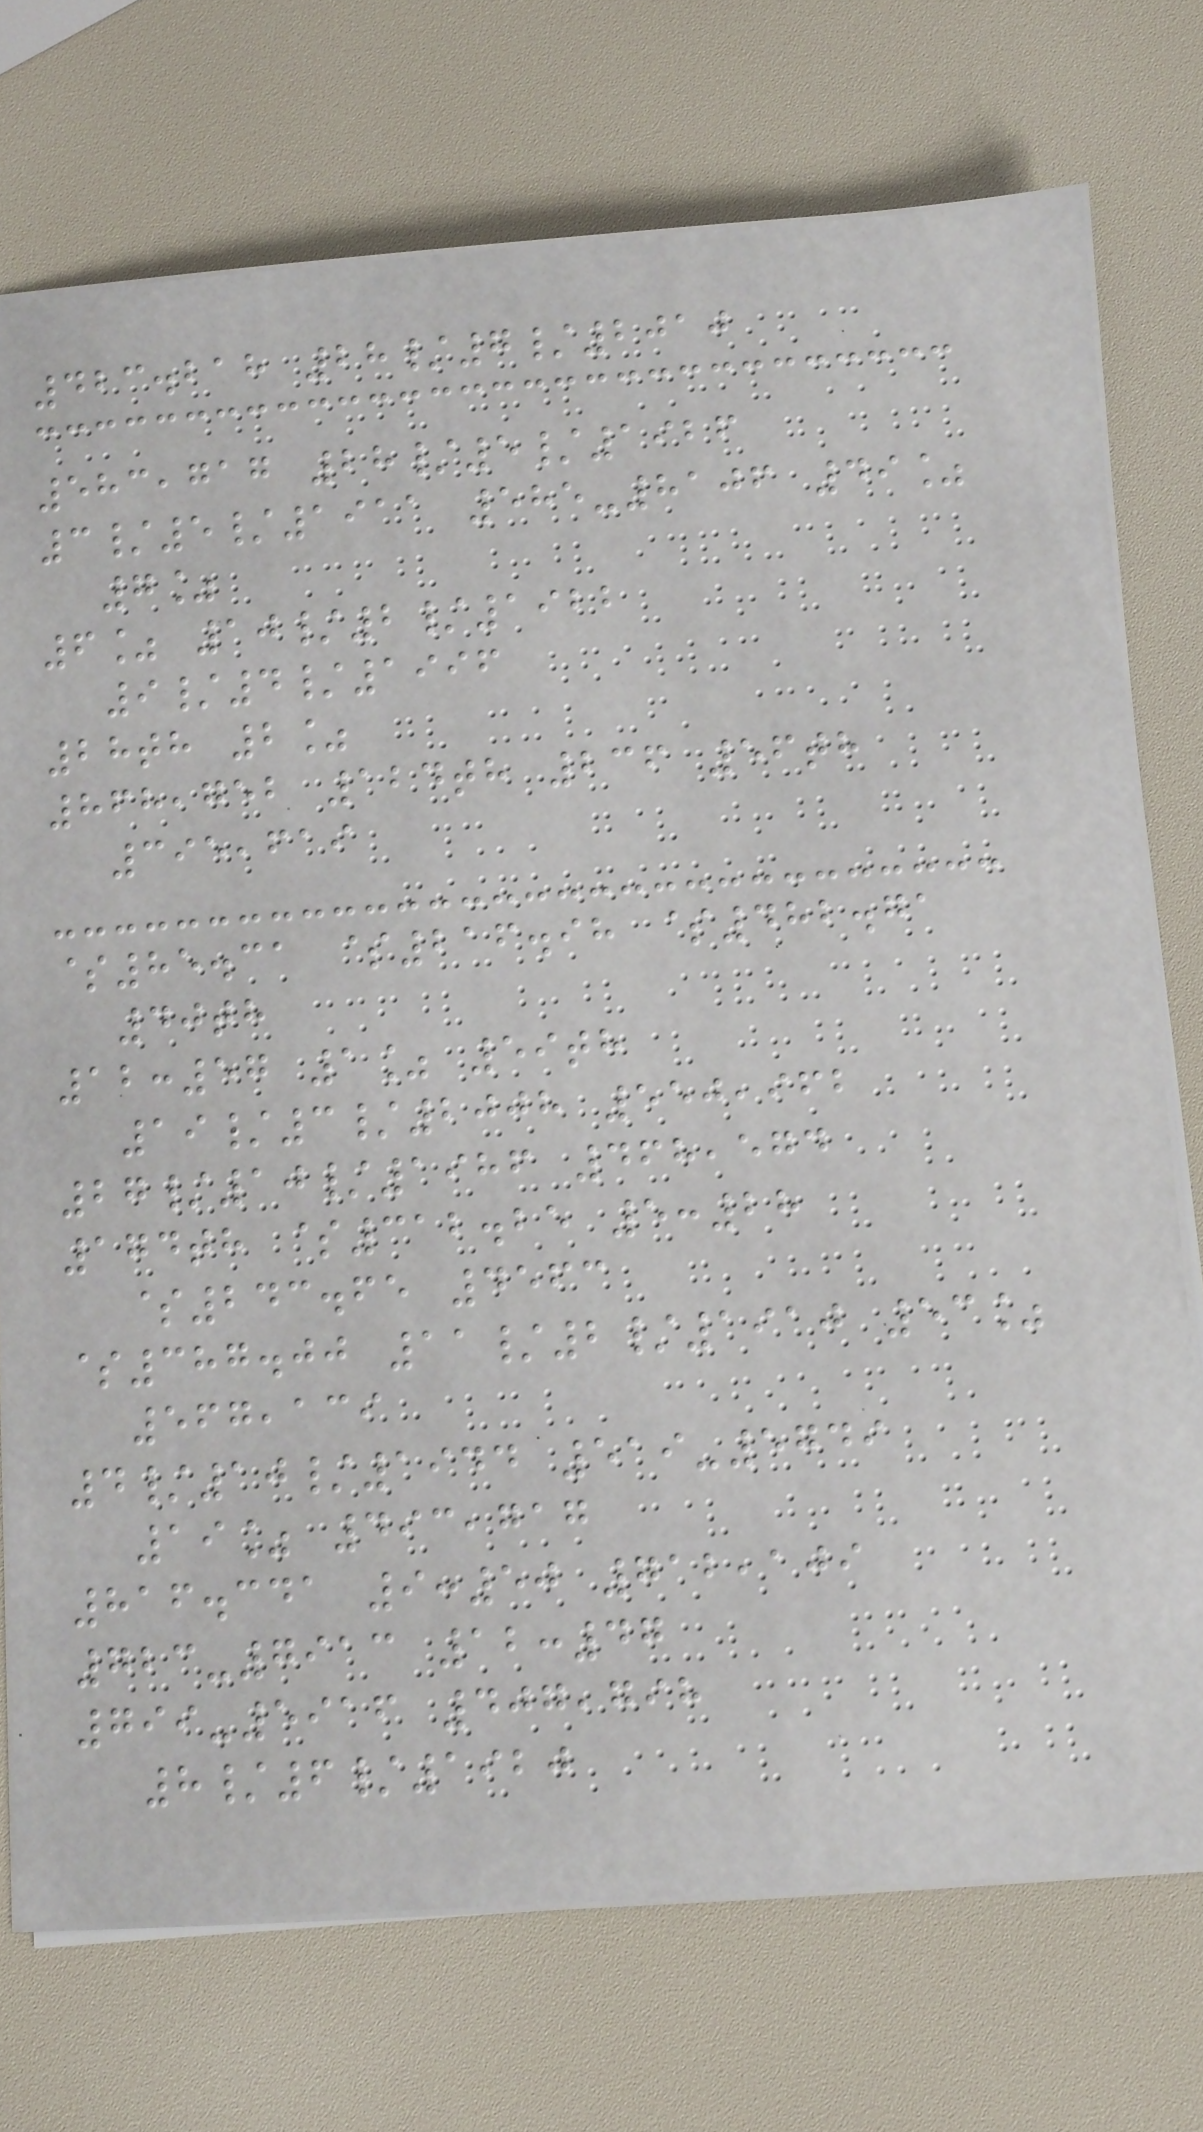423.218 28/7/2010
583,717 28/5/1926
3/5/1911 585-8106 49%
7%
6% 10/2/1922
9/4/1996
28th 2%
868,752 124th 236 56th
395,619
$85.31 $216.98 $482.71
40th
12:57 1% 59th
19/3/2008 550,962
27/10/1986 468,574
174th $312.25 5:28
$243.65 4563
$387.00 11/2/1910 53%
567,139
4/10/1944 519-5749
19% 493,717
816.341 9:50 712,109
723-7913 12:47
799-5916 407,798
8/6/1920
